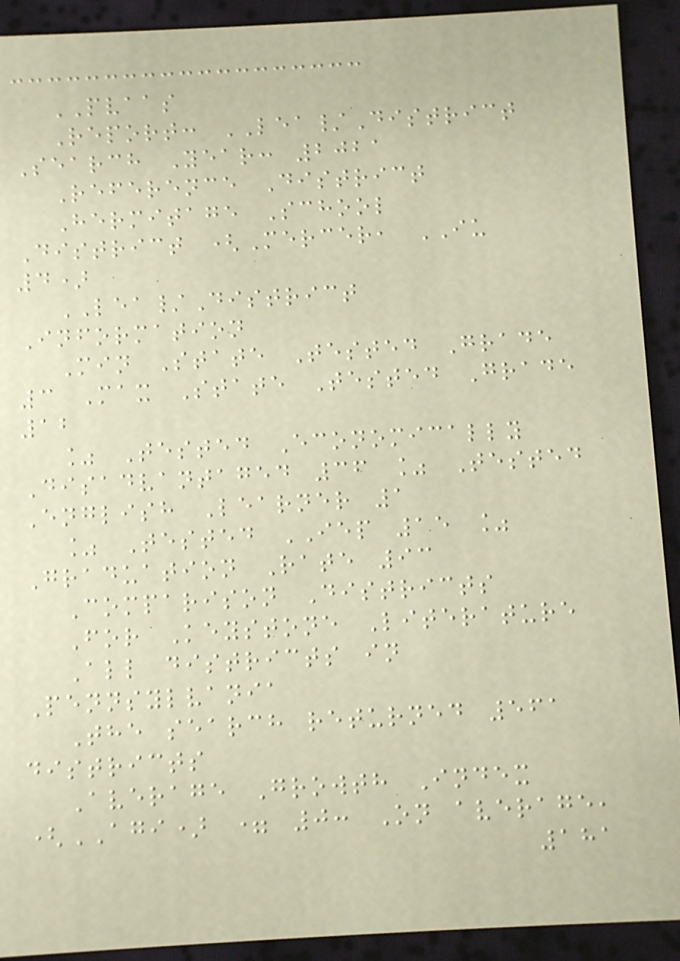PVAAS
Report: LEA/District
Search Year: 2021
Reference District
Hermitage School
District (Mercer, IU
4)
LEA/District
Information
Min State Tested Grade
3 Max State Tested Grade
12
% Tested Economically
Disadvantaged 36 % Tested
English Learner 1
% Tested IEP 15 %
Graduation Rate 93
Comparison Districts
For Keystone Literature
All districts in
Pennsylvania
The search returned 561
districts
Average Growth Index
(AGI) = 0: On average,
181
